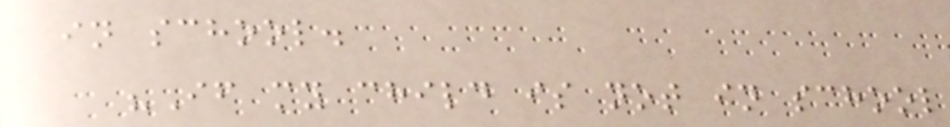in school.
"If my child is not in school
